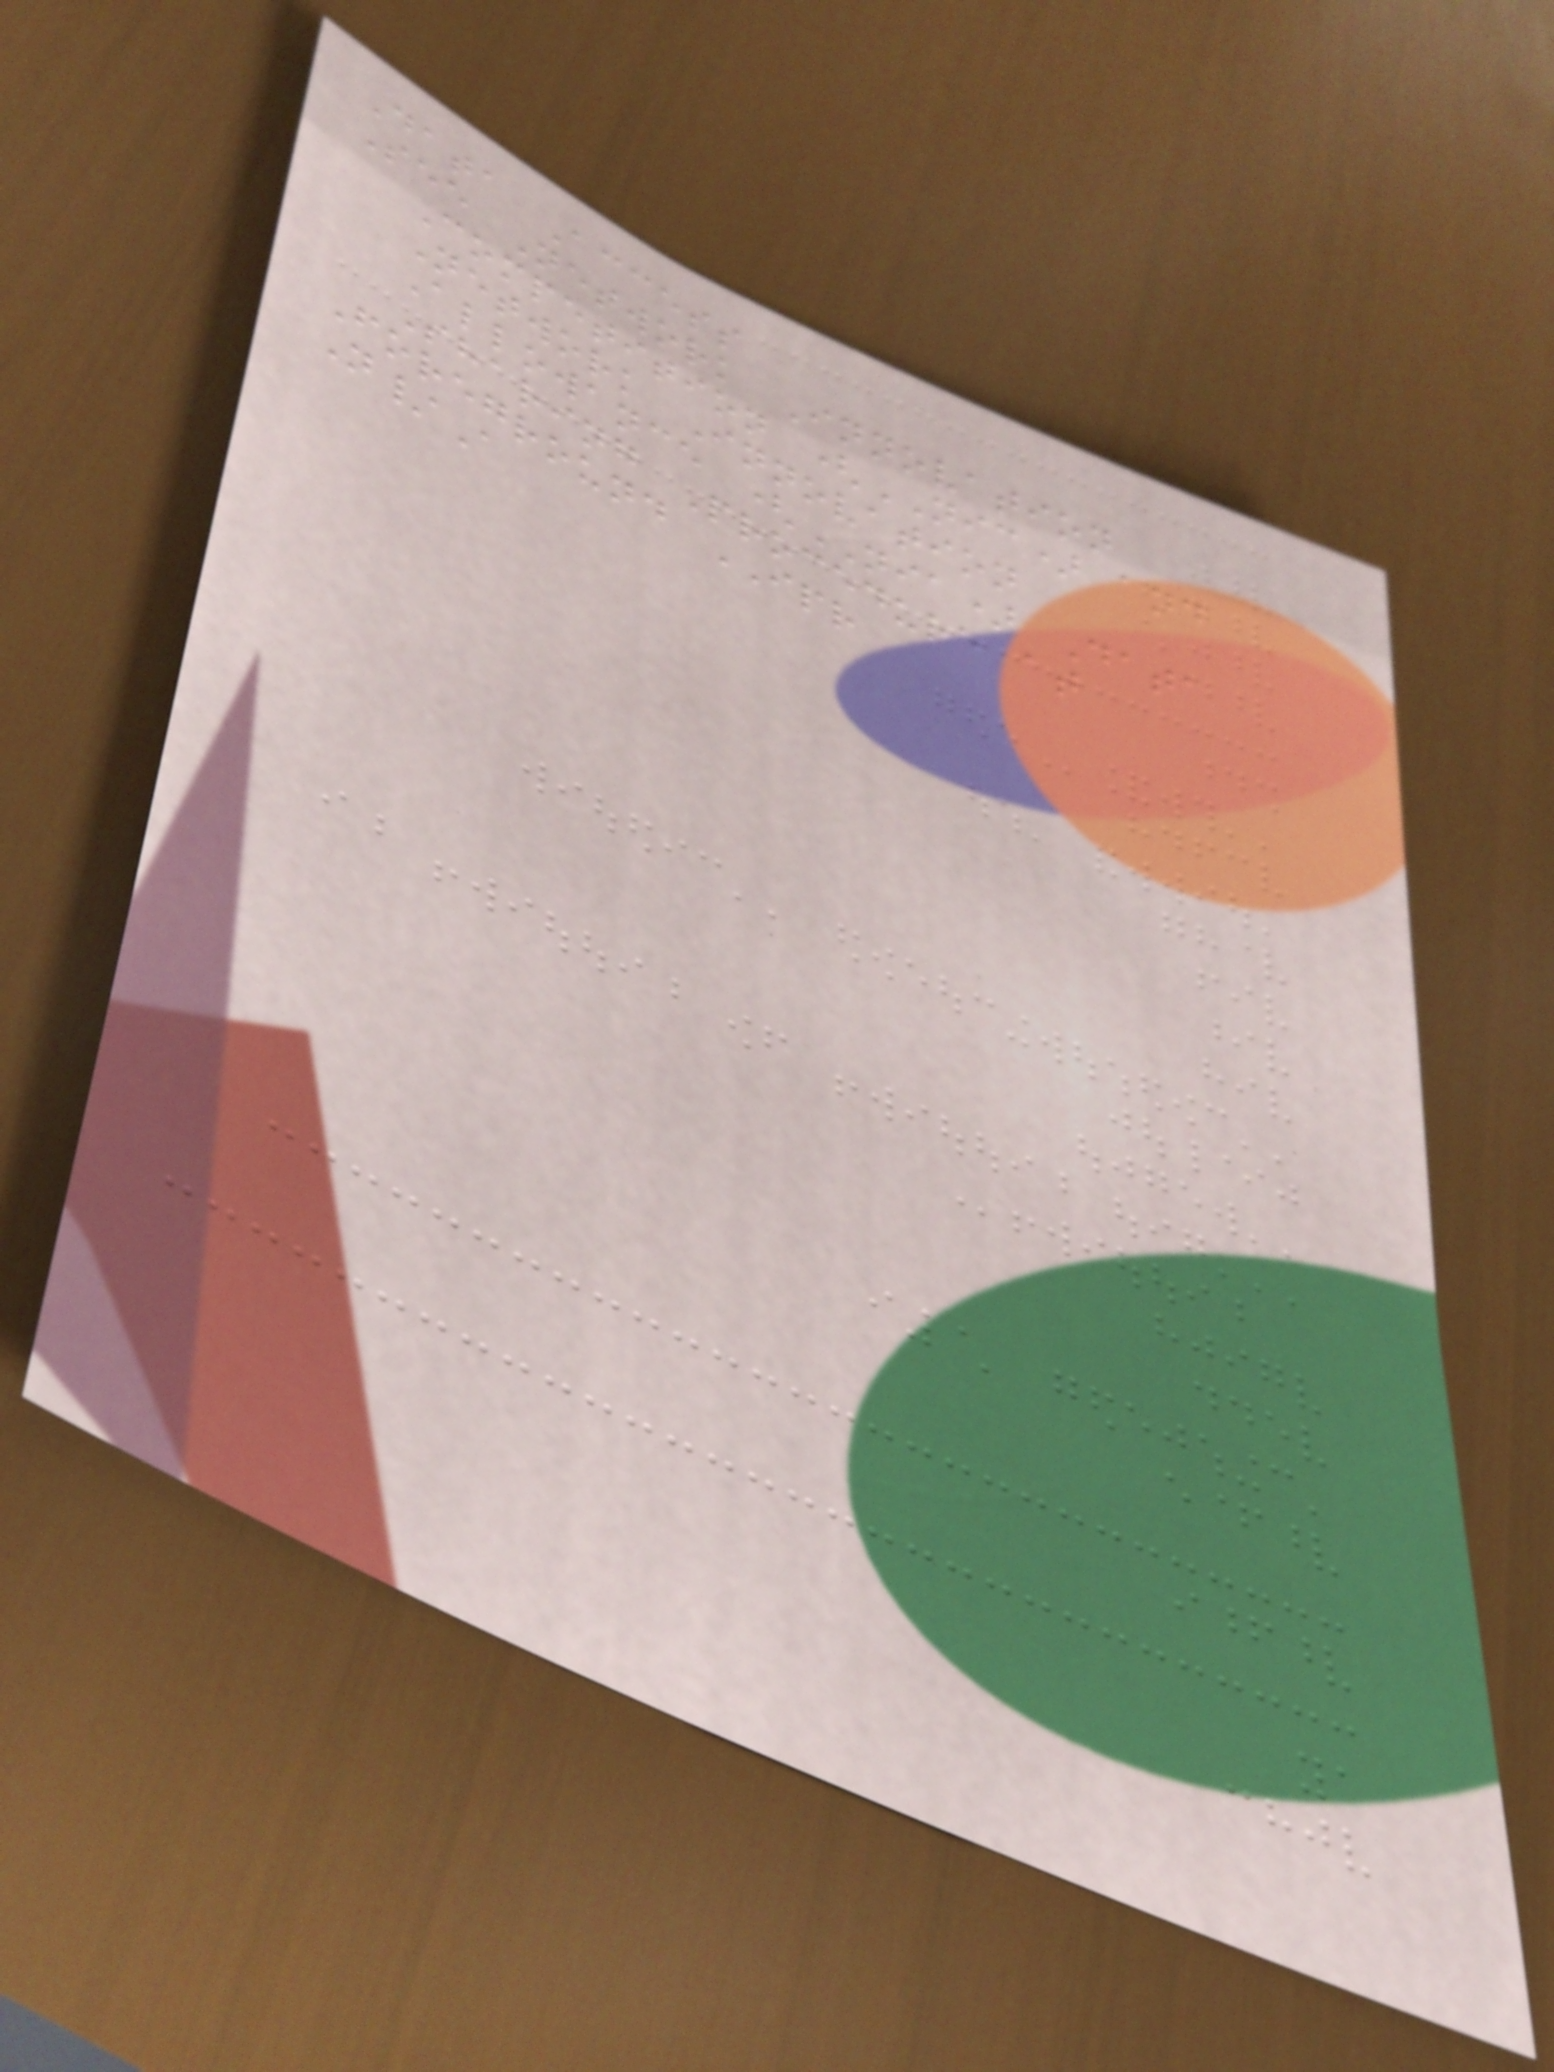Data Access
See Network Innovation
Competition (NIC) and
Network Innovation
Allowance (NIA) Data
Sharing Procedure at
Foreground IPR
N/A
